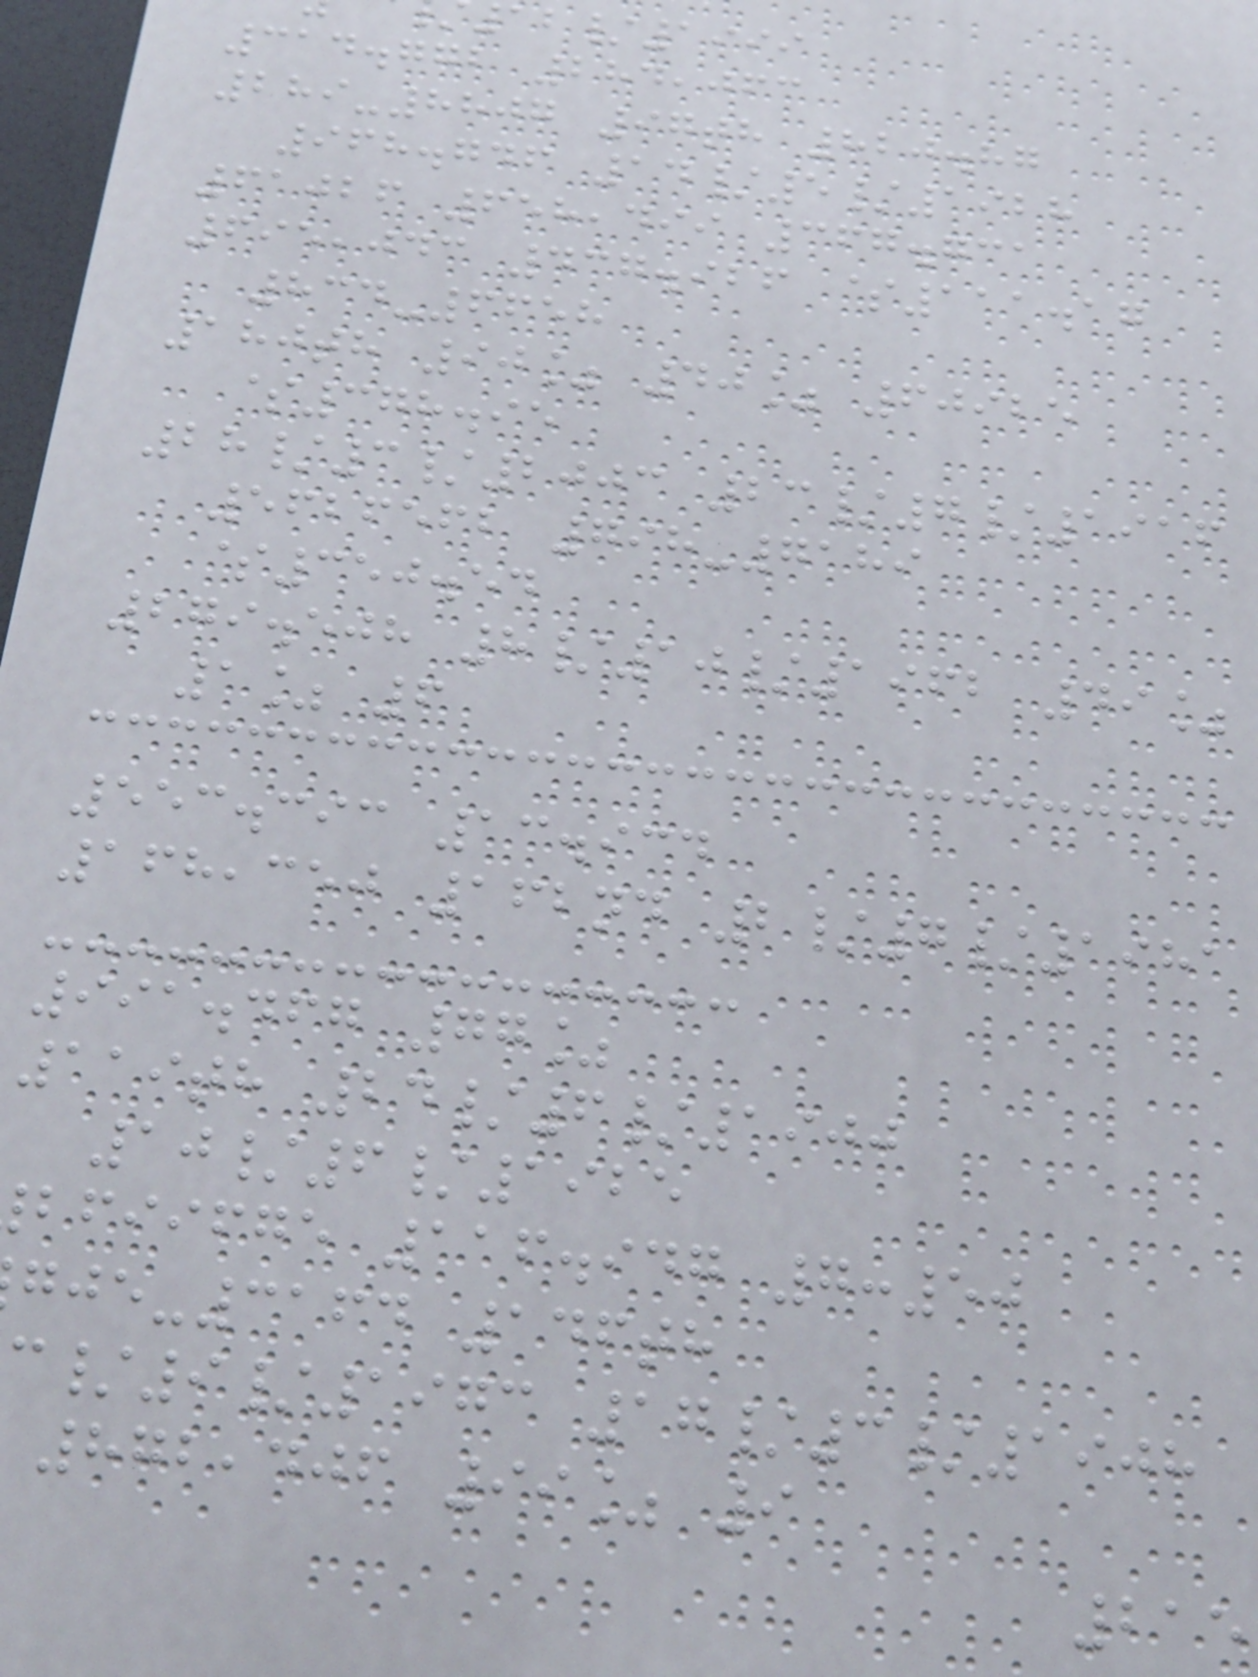/1999
314.772 284,063
289-8807 97th 820.87
968.746 14/5/1928
61026 658,499 367.731
695,043 437.926 $111.17
834-6658
180th 90% 40% 60925
$378.95
28/3/2003 23/7/1916
5626562 798-7189
$350.54
279.508 8/10/1962 49%
1% 6
553.393 13.934
168,350 162nd 2/7/1981
991.467 77%
119th 24/6/1900
10/6/1925
bfiifge 116.947 7:50
-3164 146th
/9/1973 17/3/1908
872,406 99% 9
215
